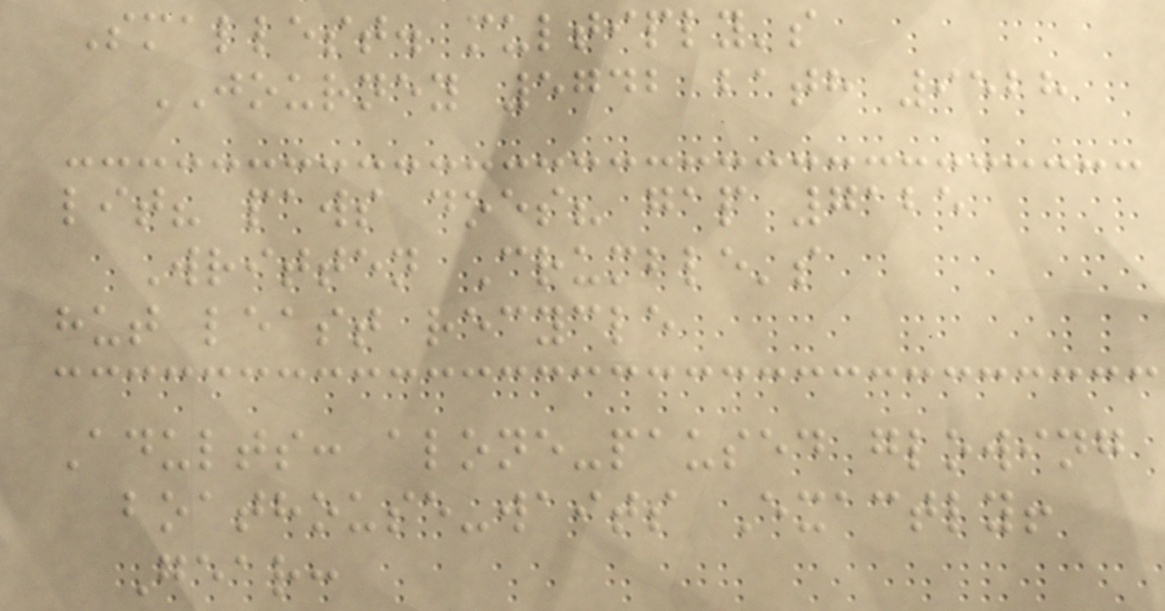Smallest. multiply's
JOURNEY 5742 bath 9528
lit? paws does? gap 7125
Written Crumble's
hut least recycle
Adults: alone-paused glowing
boathouse-waits Exactly!
Gear:
